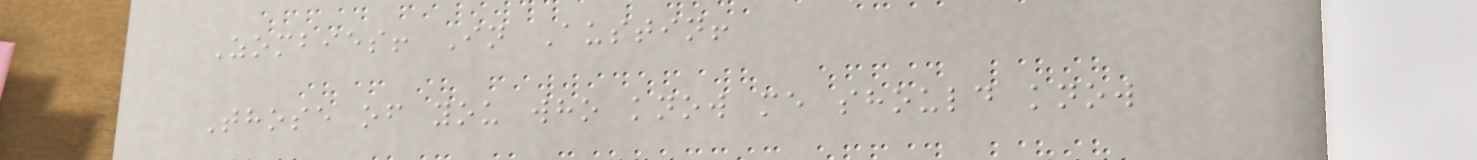Zombies! In Austin!
Those of you who know me should know
